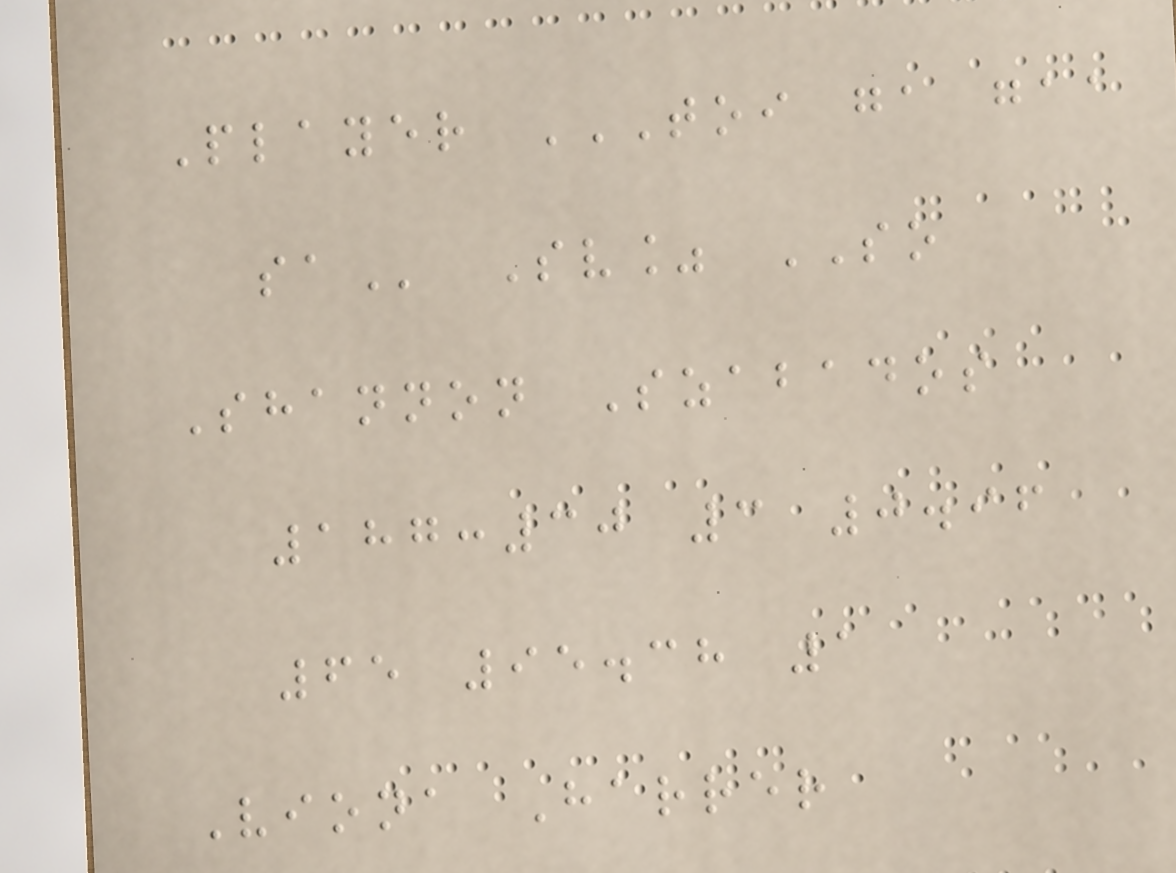Player TOI GA GAA
SA Sv% SO
Shannon Szabados
187:30 3 0.96
65 95.38 1
Viona Harrer
